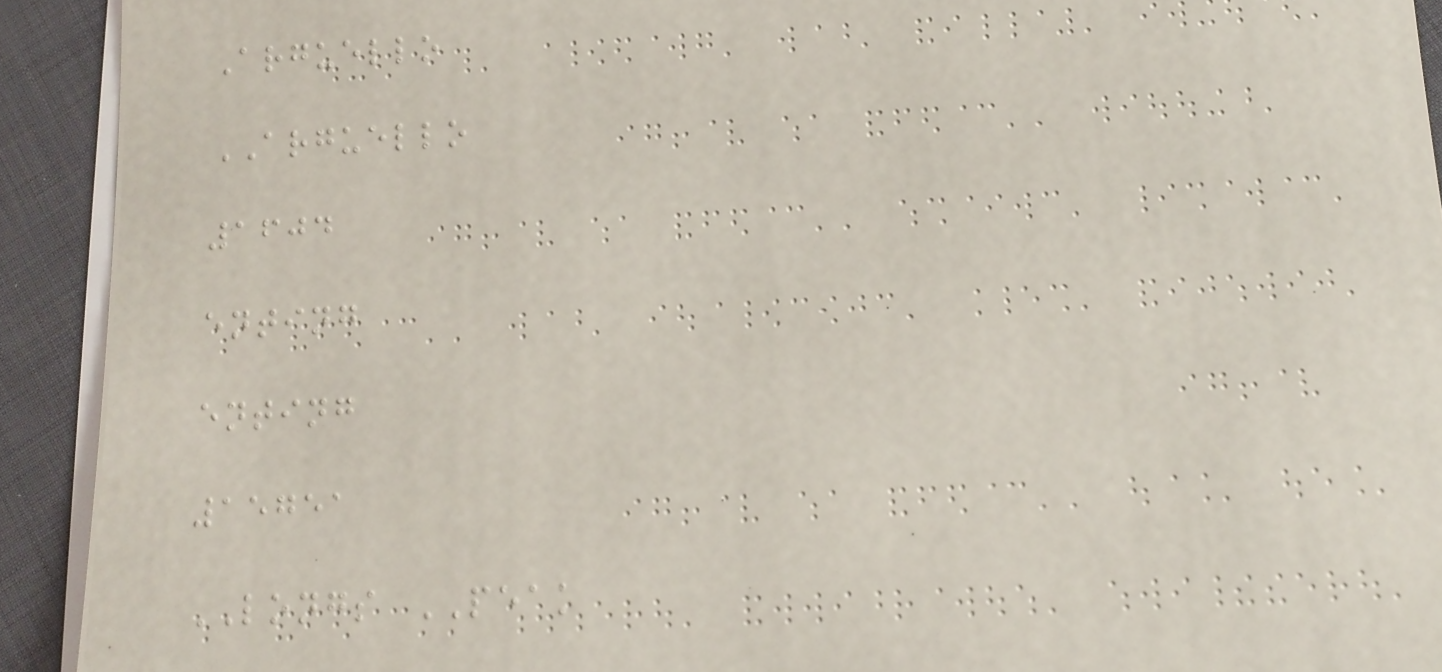Arguello
ARGUELLO
1604
enting
enting
15751
LONGS PEAK
